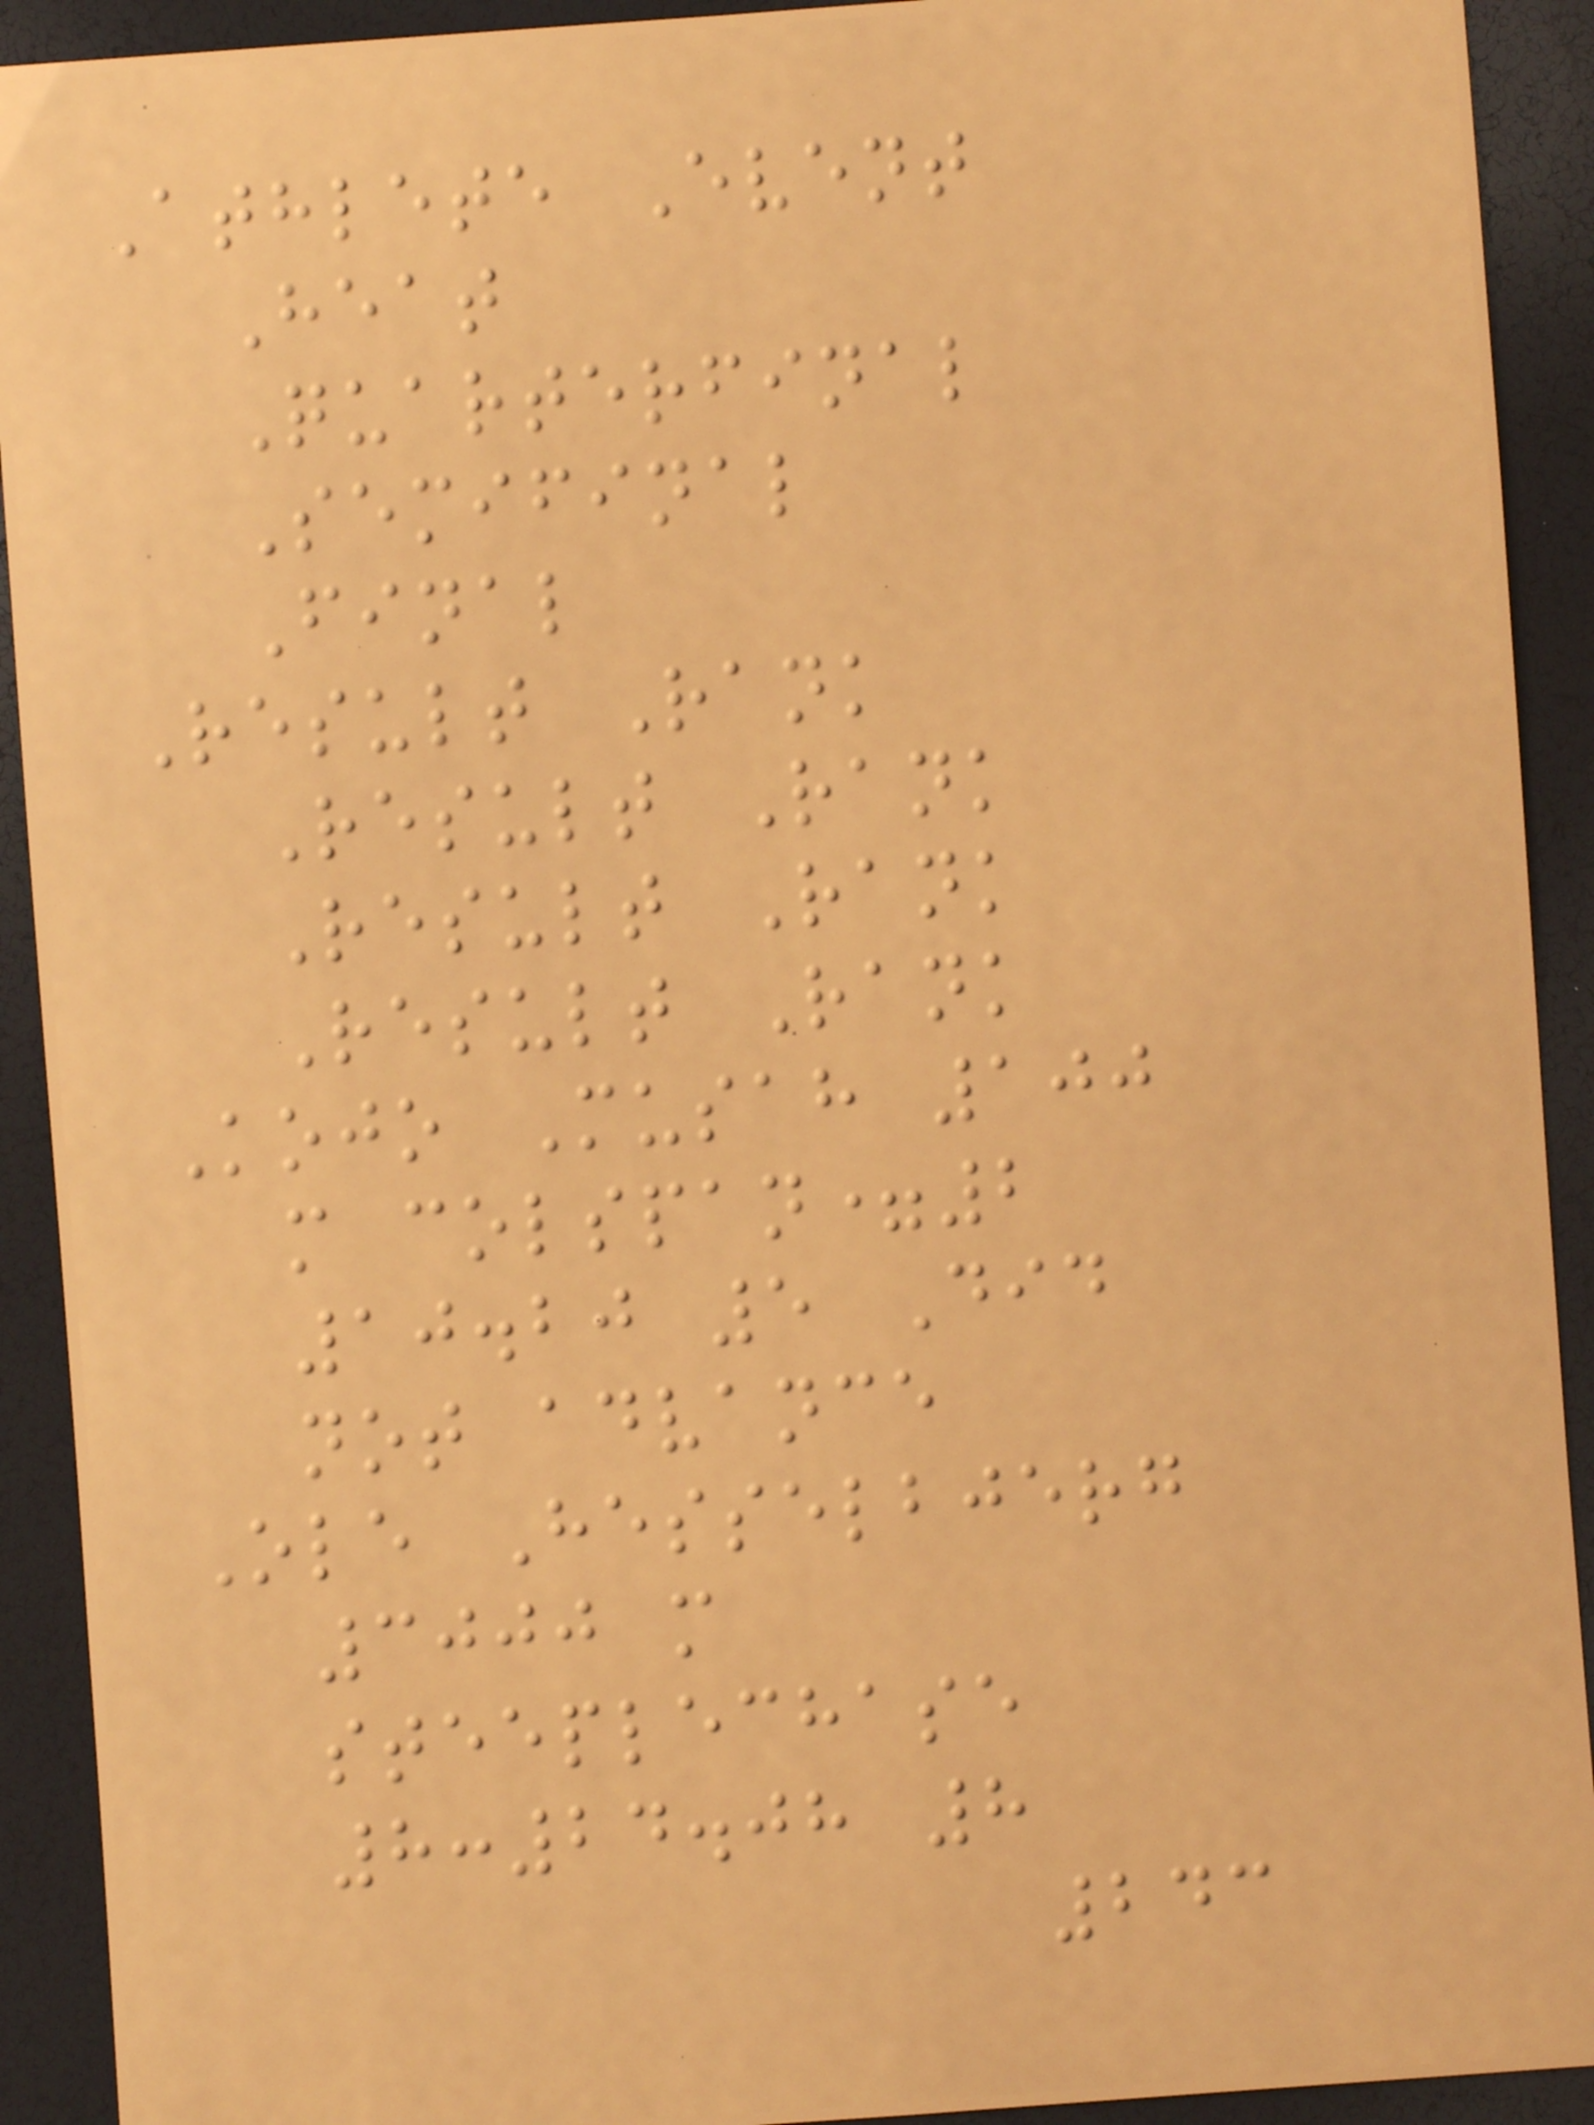Athlete Event
Heat
Quarterfinal
Semifinal
Final
Result Rank
Result Rank
Result Rank
Result Rank
Kojo Musah 100
m colspan=2
10.20 5 Did
not advance
Ole Hesselbjerg
3000 m
steeplechase
8:24.08 8
243
